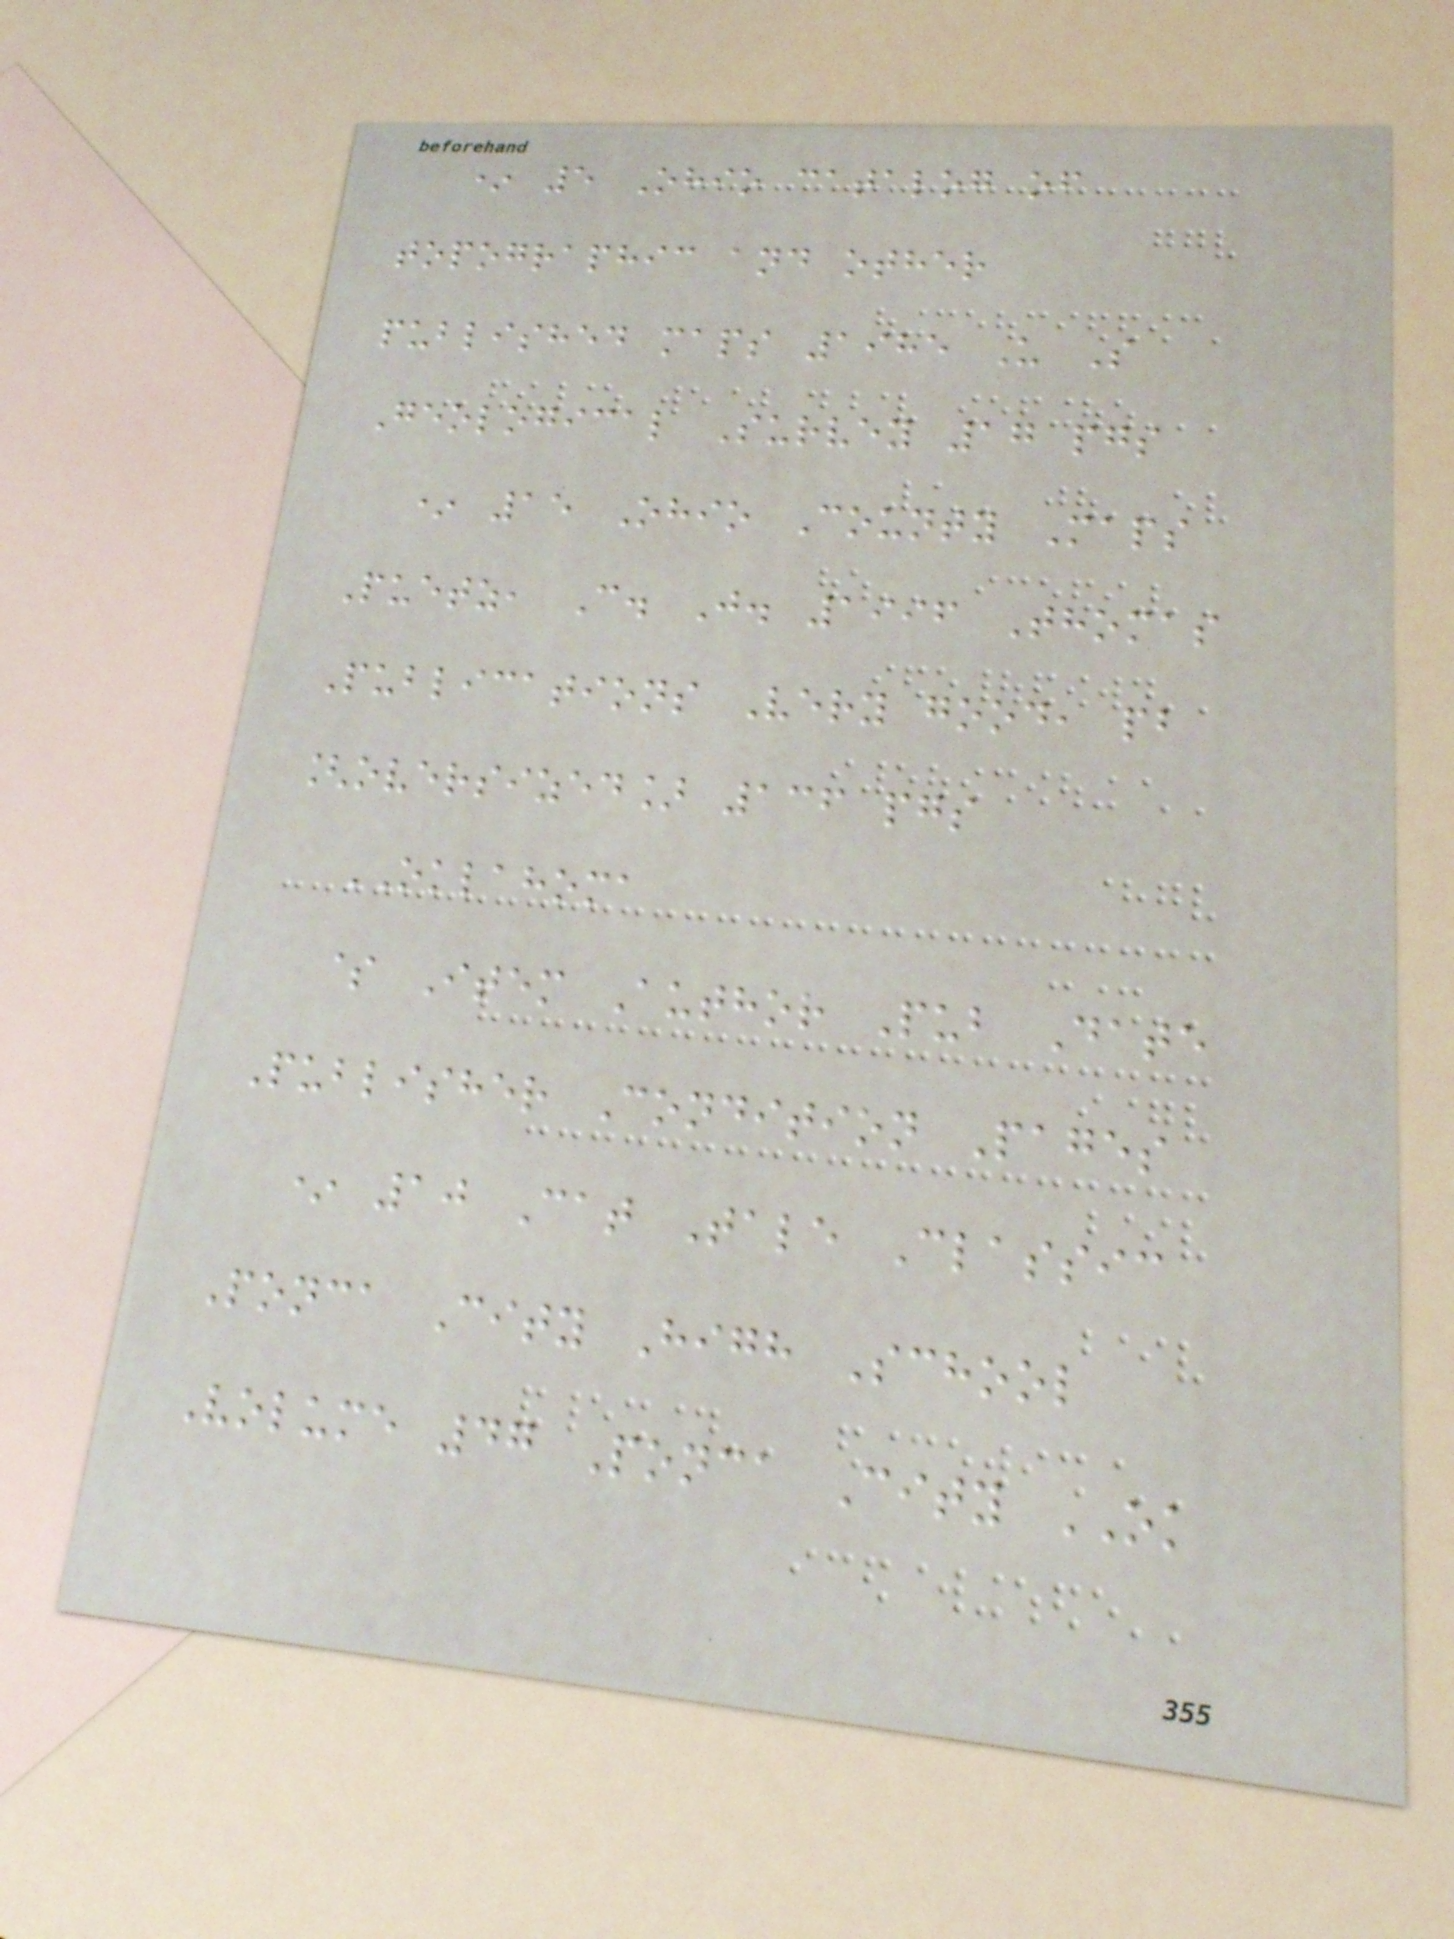* 5 Ohio catalog of
topographic and other
published maps 1985 U S
Geological Survey 17 pgs
* 15 Ohio County Maps
Puetz, C. J. 1996 Thomas
Publications Very good, pb
[oversized] 136 pgs
OKLAHOMA
$ Item Author Pub Date
Publisher Condition Pages
* 10 Cat Tale Classic
Ponca City High School
Volume 47 Ponca City OK
